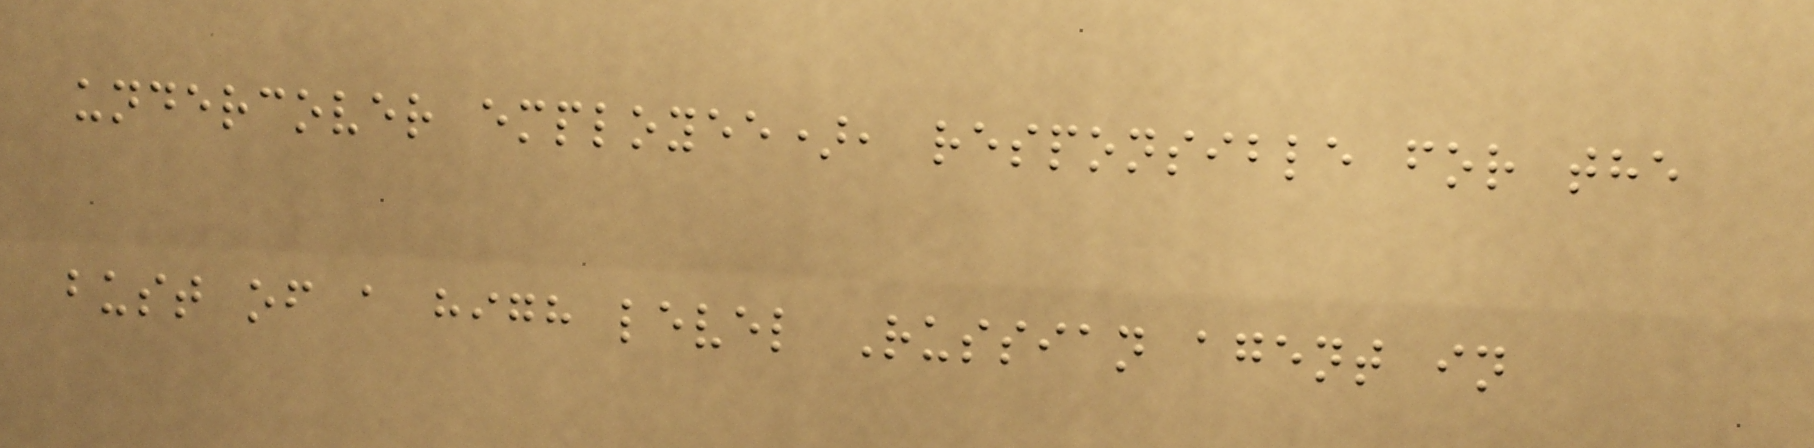undercover employee), responsible for the
bust of a high level Russian agent in
